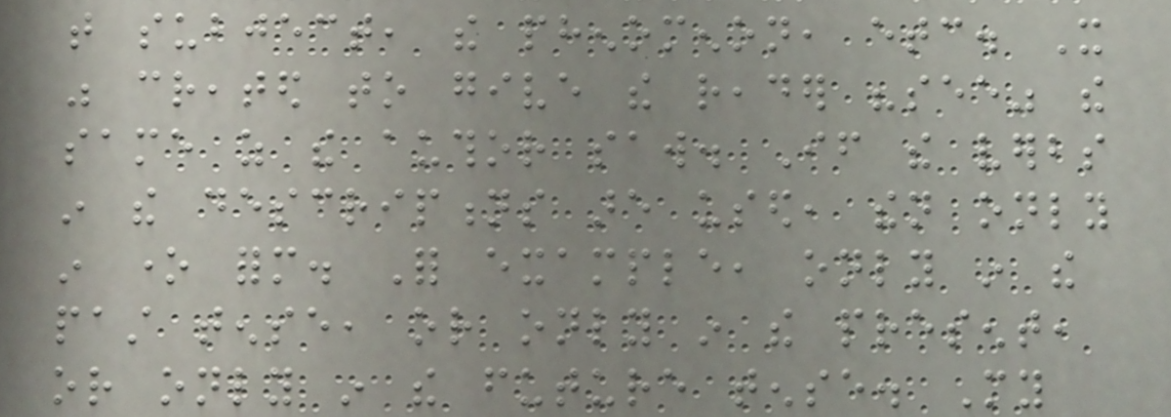that subject, the phenomenon, etc. It
was created to give the reader "see" the
same as the author saw. If the verbs
in the descriptions are used, then only
in one form. For example, only in the
past tense, or only in the present,
or only in the future tense. My
